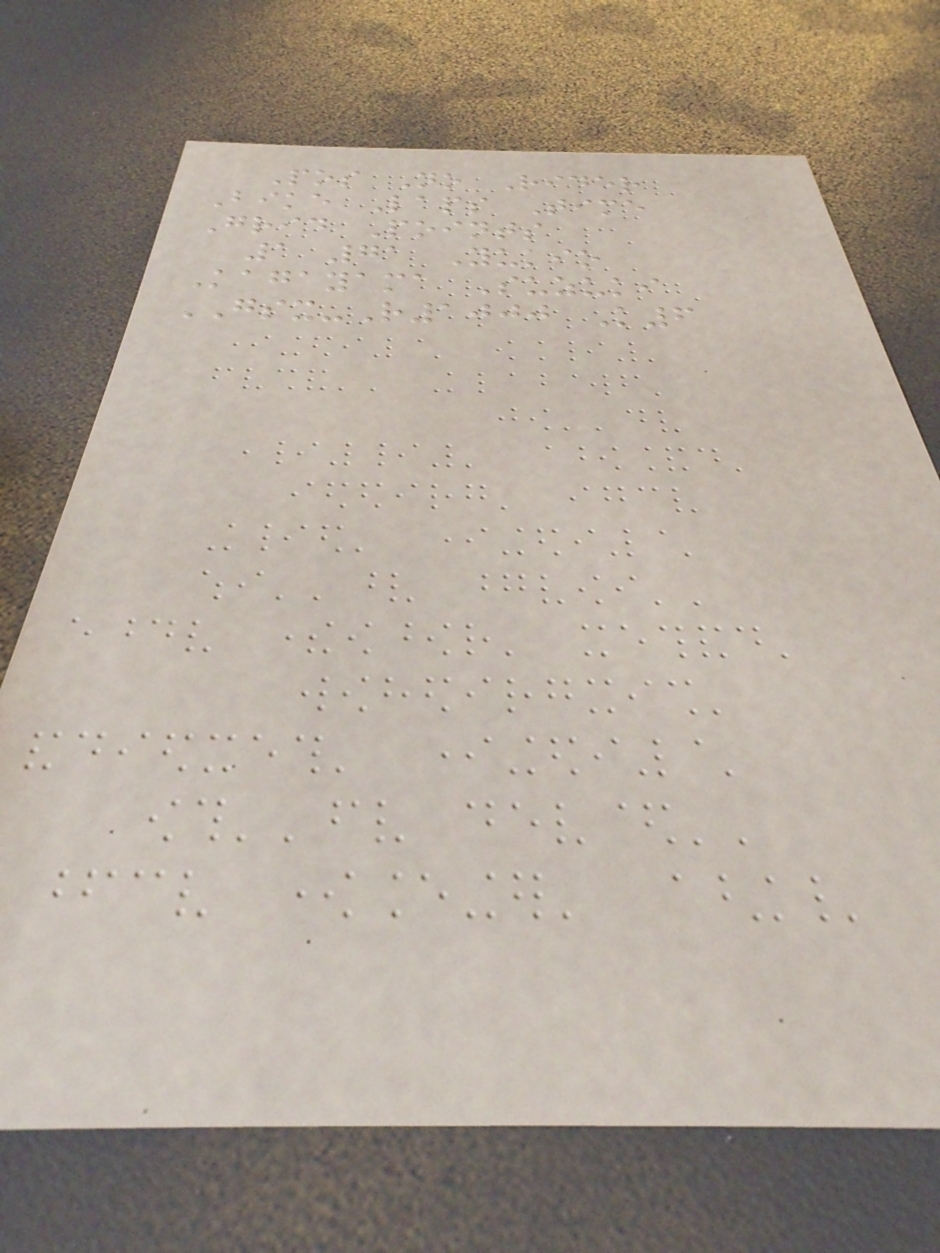Pos No Rider
Bike Laps Time
Grid Points
1 71 Yukio
Kagayama Suzuki
GSX-R1000 K6
